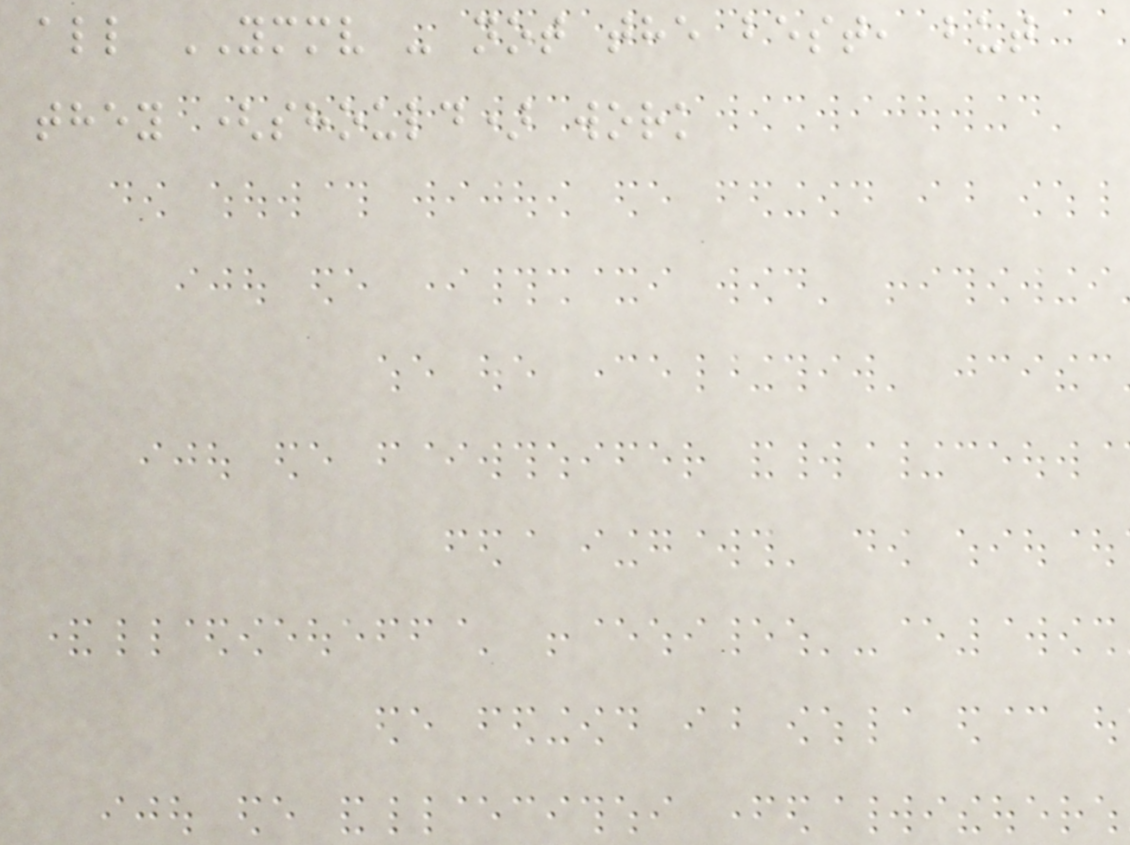all YMMV - not the best, but
they (should) work
